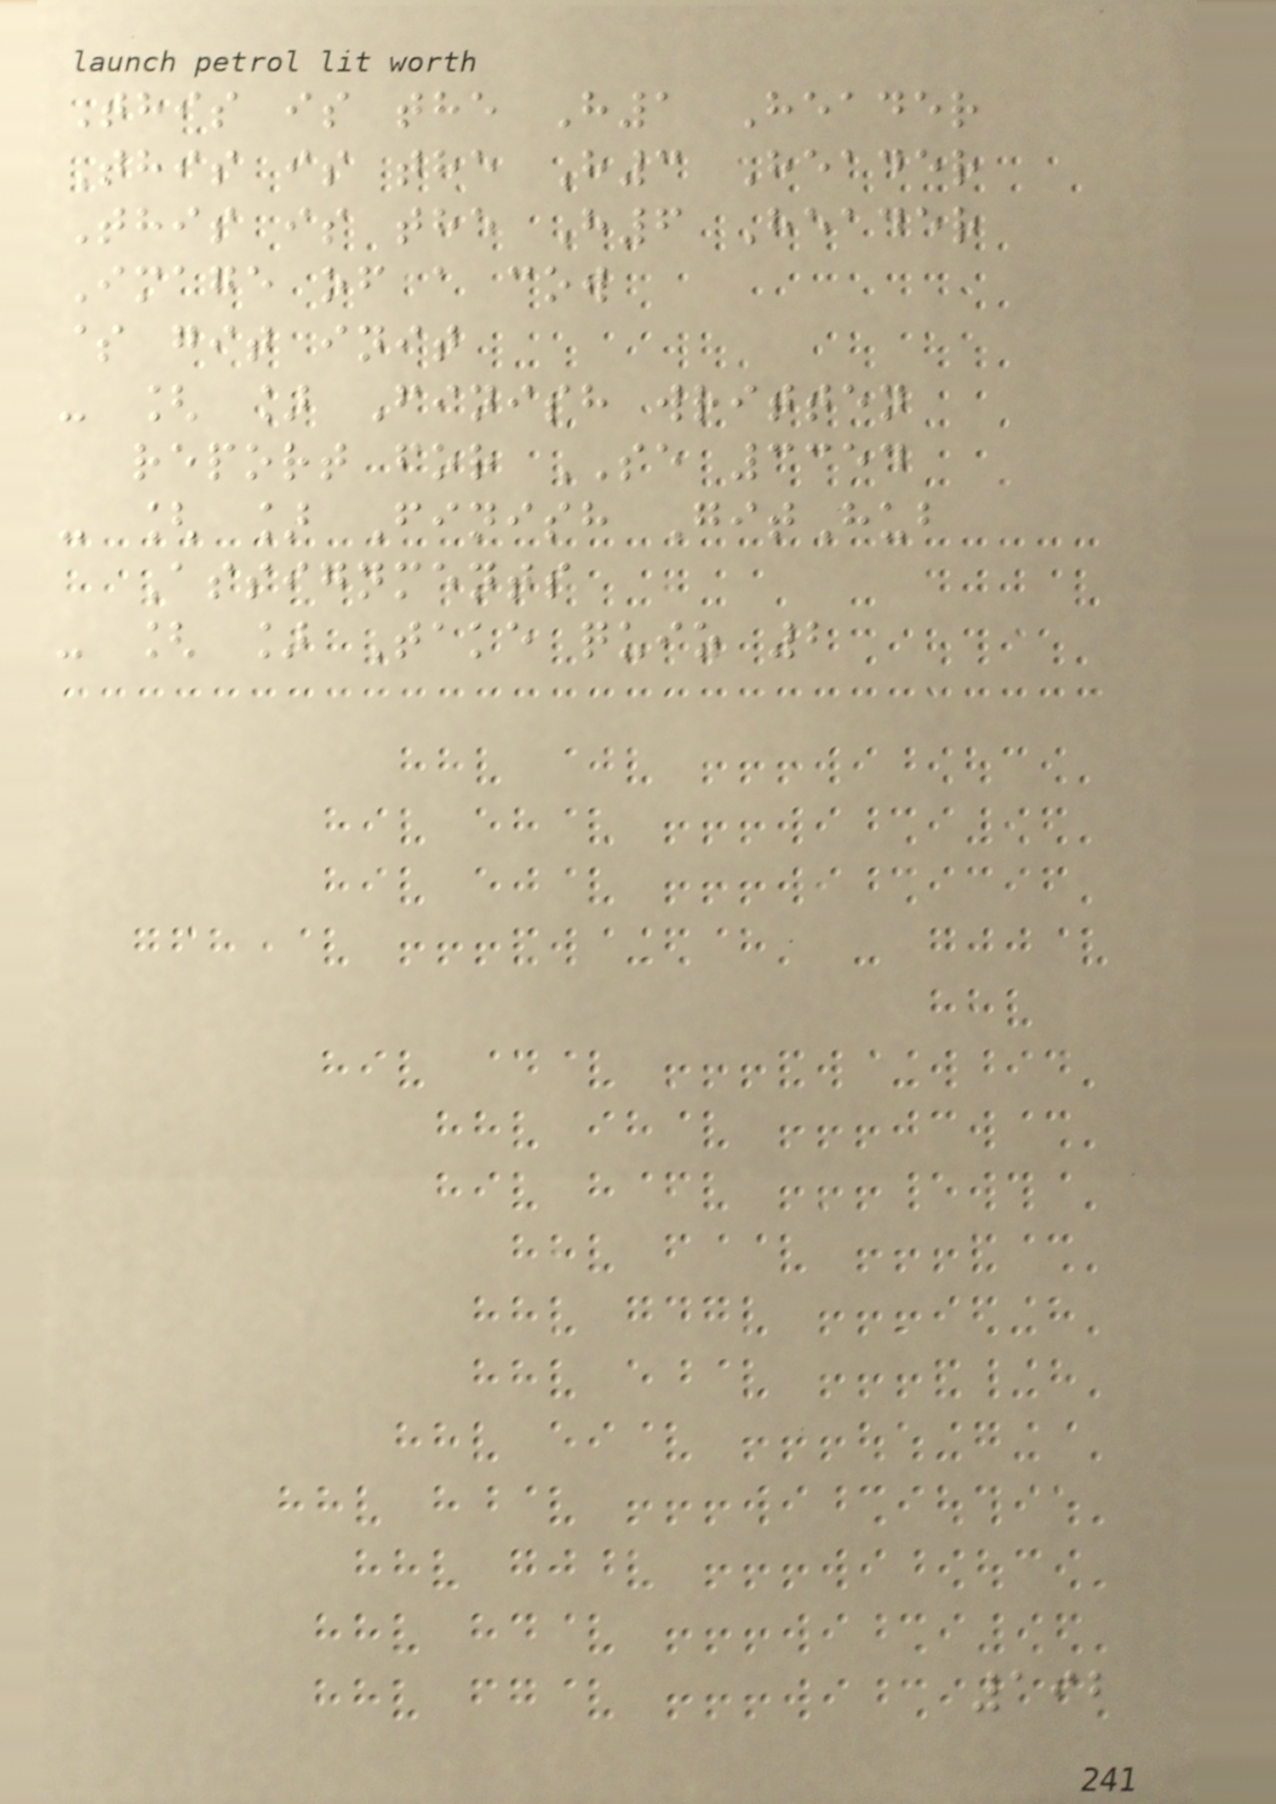This is the H1 Header
This is the H3 Header
This is the H6 Header
Image of a cow
$ git init
- [ ] Finish written
report for SE 3354
- [ ] Finish GitHub
Assignments
- [ ] Take quiz 2
192
